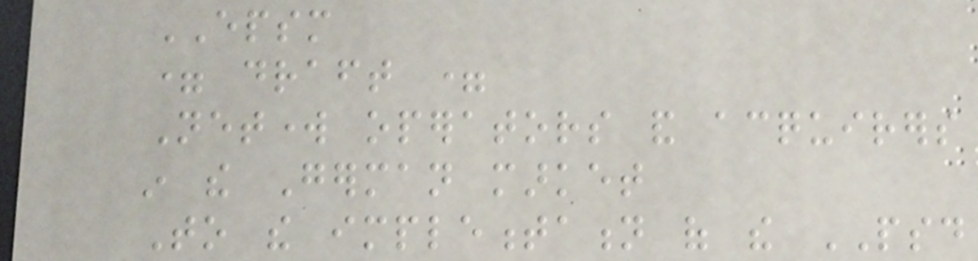EPSM
= draft =
Network operators and acquirers
in the German market
To the implementation of the PSD
